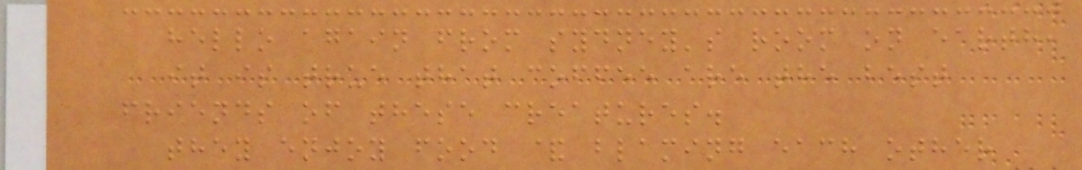hello again from sydney's room on earth,
it is true that coffee are the best
friends of these creatures.
they enjoy food & blaming each other
